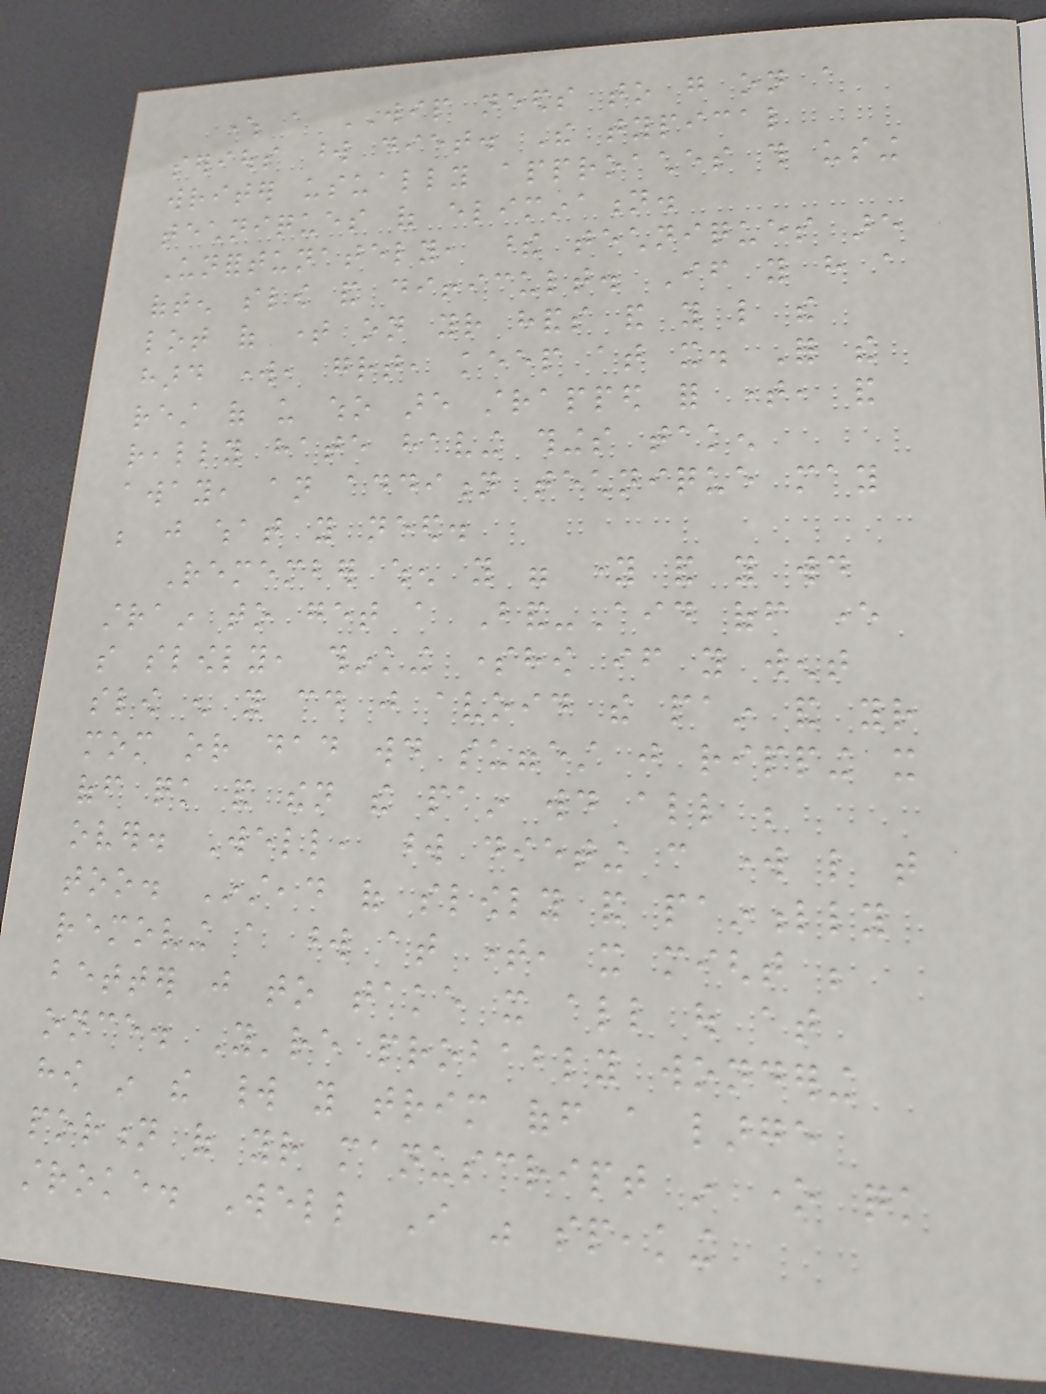where a WIP needs to go on a
serious word diet. The typical
writer usually approaches this using
techniques of elimination.
Unfortunately, these techniques are
often slow and difficult. If you have a
lot of time on your hands and you like the
hard work, great, keep at it. For the
rest of us who are strapped for time, and
really hate having things taken
away, an addition technique may
be just what you need.
Remember when you were young and you would
strain to get a Band-Aid off ever
so slowly, thinking somehow if you went
slow enough you could just avoid the pain and your
mom or dad would suggest just ripping it
off quick and then the pain would all be
over. Well, word dieting can work like that
too. Instead of slowly and painfully
removing a word at time, it might be
better just to take it all out at
once. You're probably wondering
how in the world you trim off a large
portion of your manuscript in one quick
stroke. Well I was speaking
